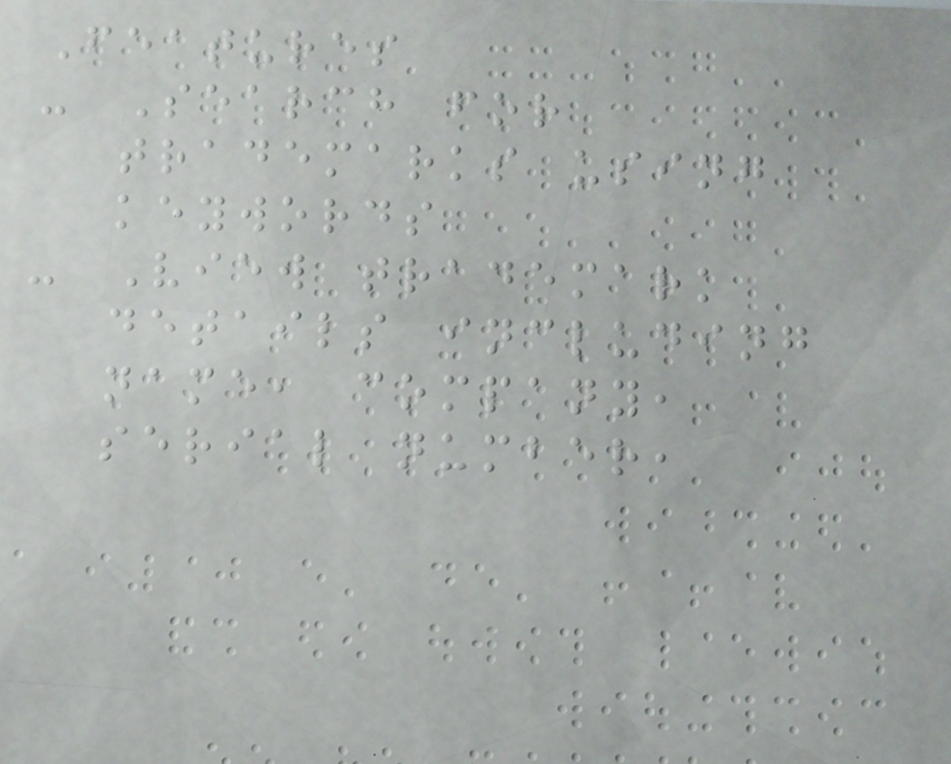Features
- Search for
trademarks using
keywords
- View trademark
details including
name, company,
serial number,
